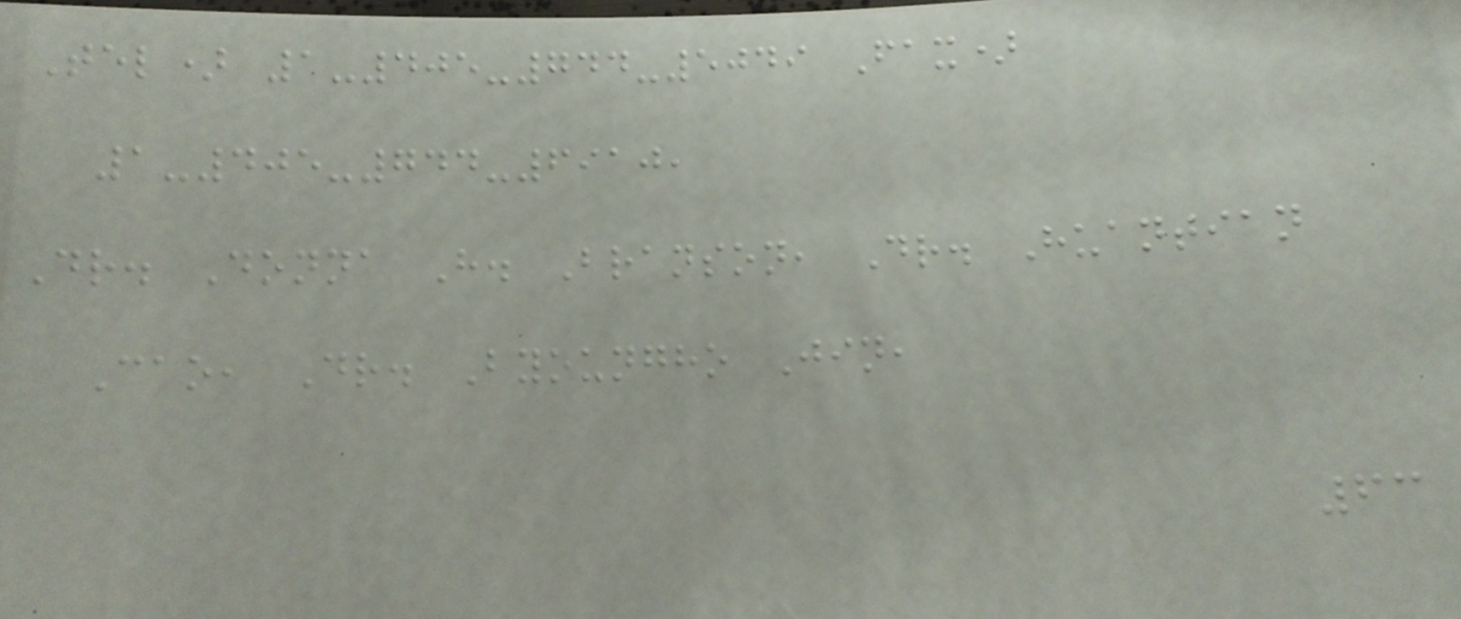Tel) 1-405-744-5049 Fax)
1-405-744-6910,
Dr. Donna H. Branson, Dr. Huantian
Cao, Dr. Byoungho Jin,
63
